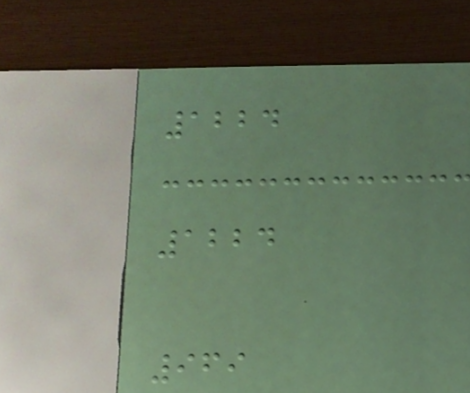1224
1224
969
